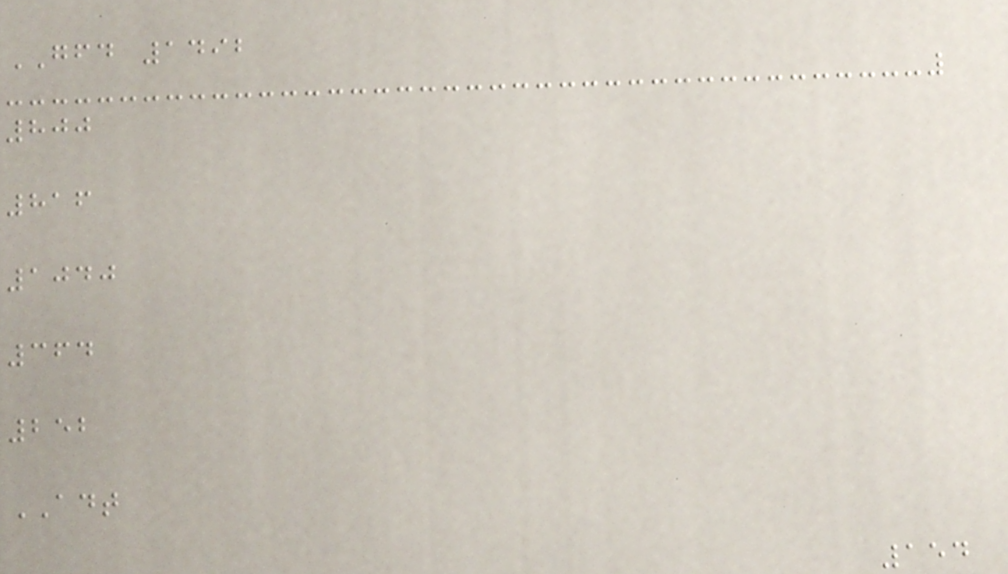GFD 1492
800
816
1040
364
252
ADT
154
